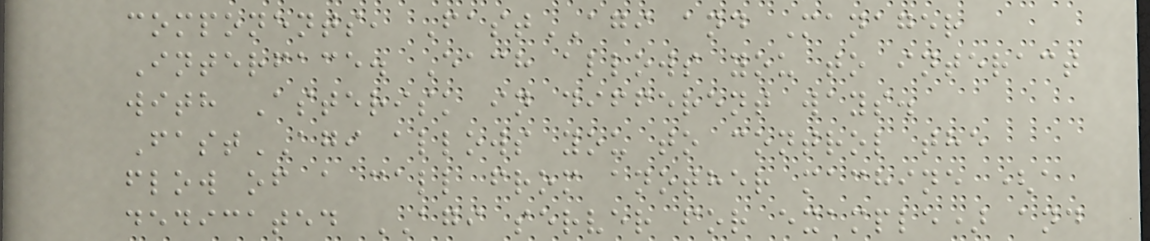components, FastAGI and Manager
Interface. Each allows you to interact
with Asterisk in different ways.
FastAGI allows you to control the
flow of a call from another machine (a
dedicated AGI server for example) and
